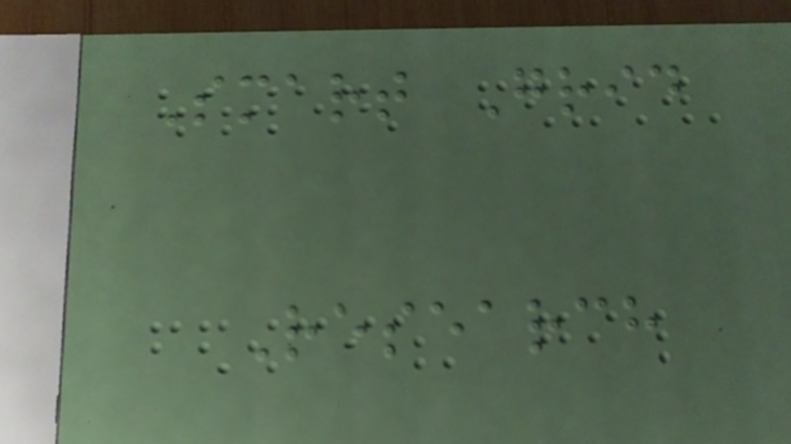Smart Grid
Research
